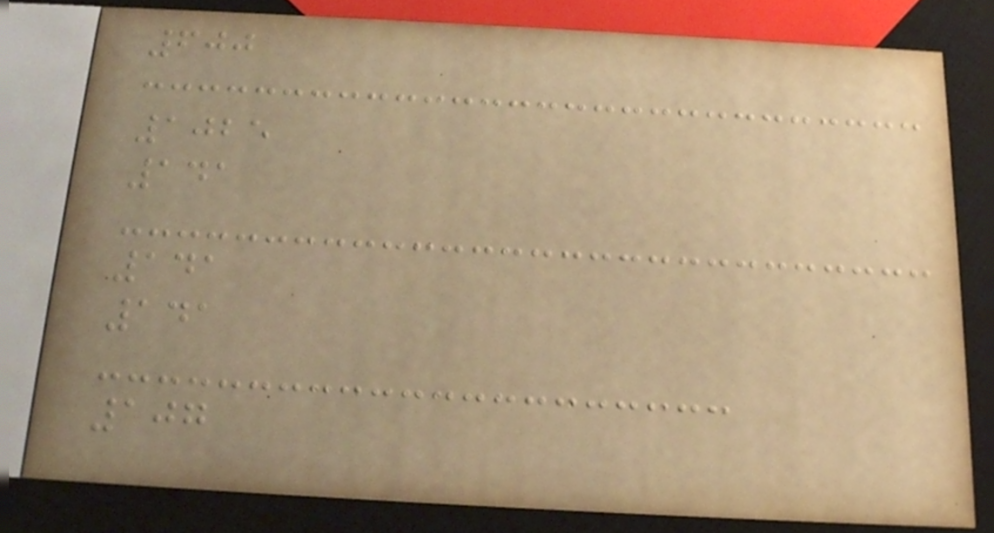600
1025
141
141
141
107
